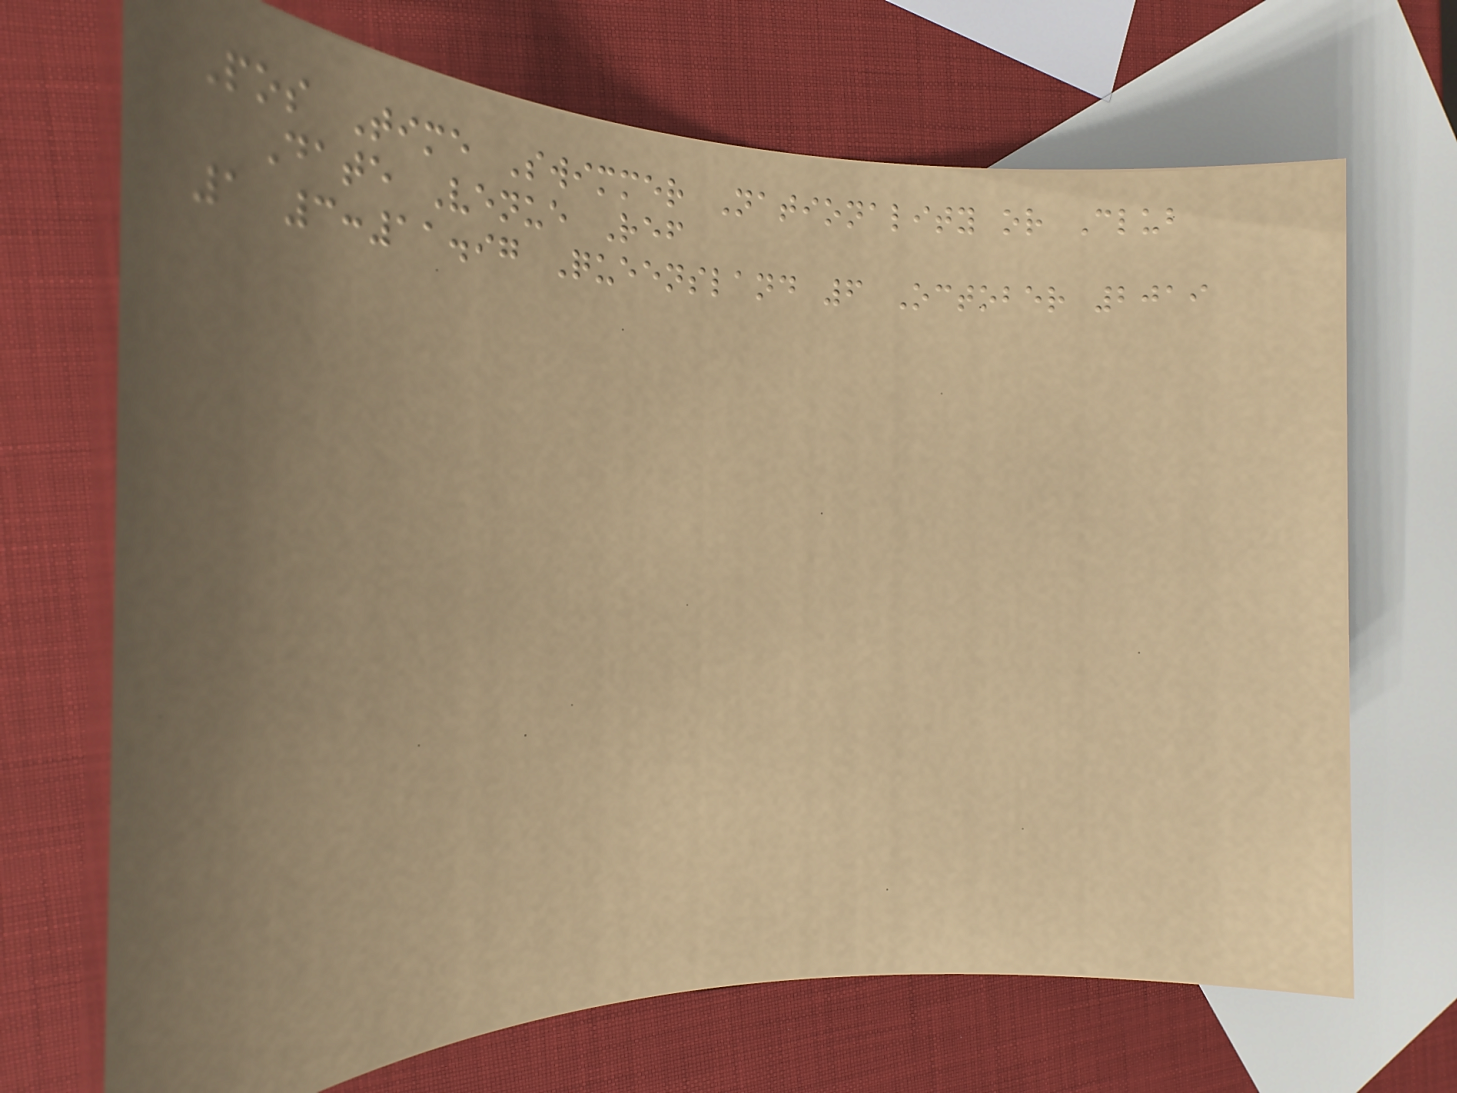Pos Time Swimmer Nationality or Club
Date Venue Ref
1 3:11.97 Queensland 6 October 2019
